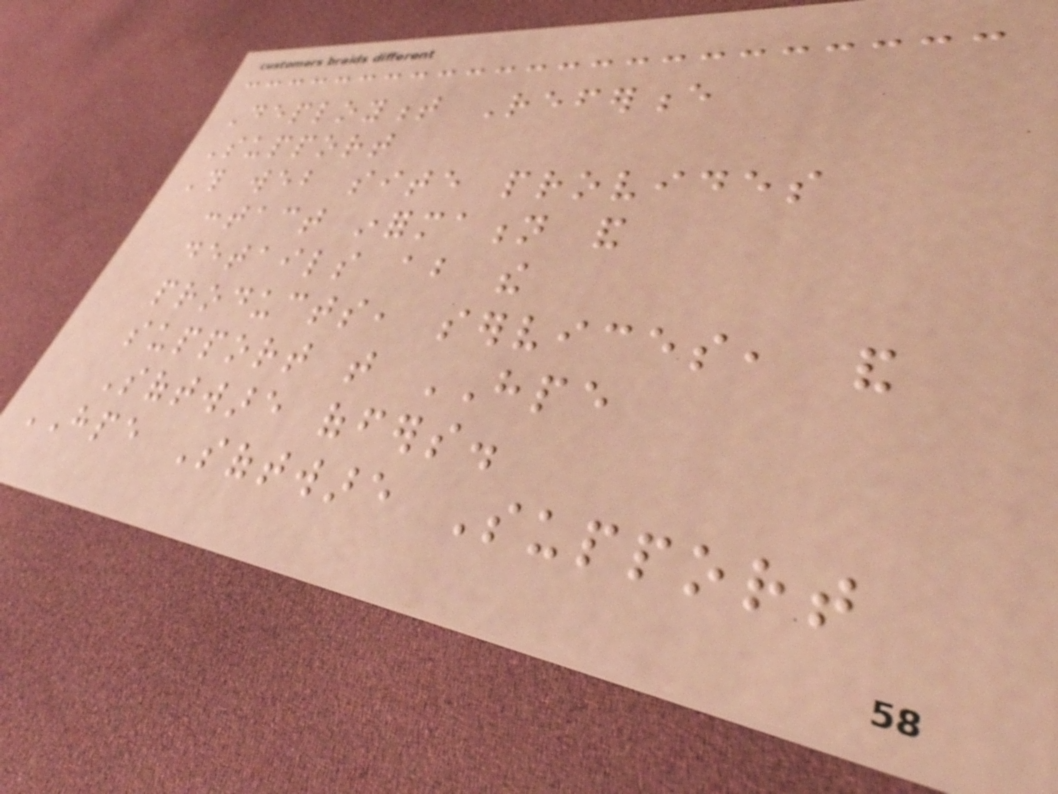Deployment Reference
Support
This web site provides
contact information and
details about the
products, services, and
support that HPE
Software offers.
HPE Software Support
